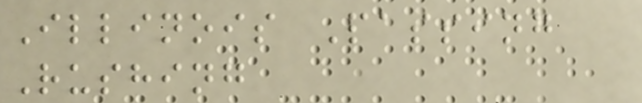Illinois Passing
Rushing
